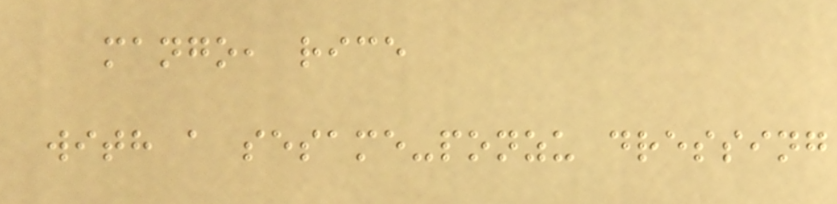mango, rice
with a sesame-ponzu dressing
